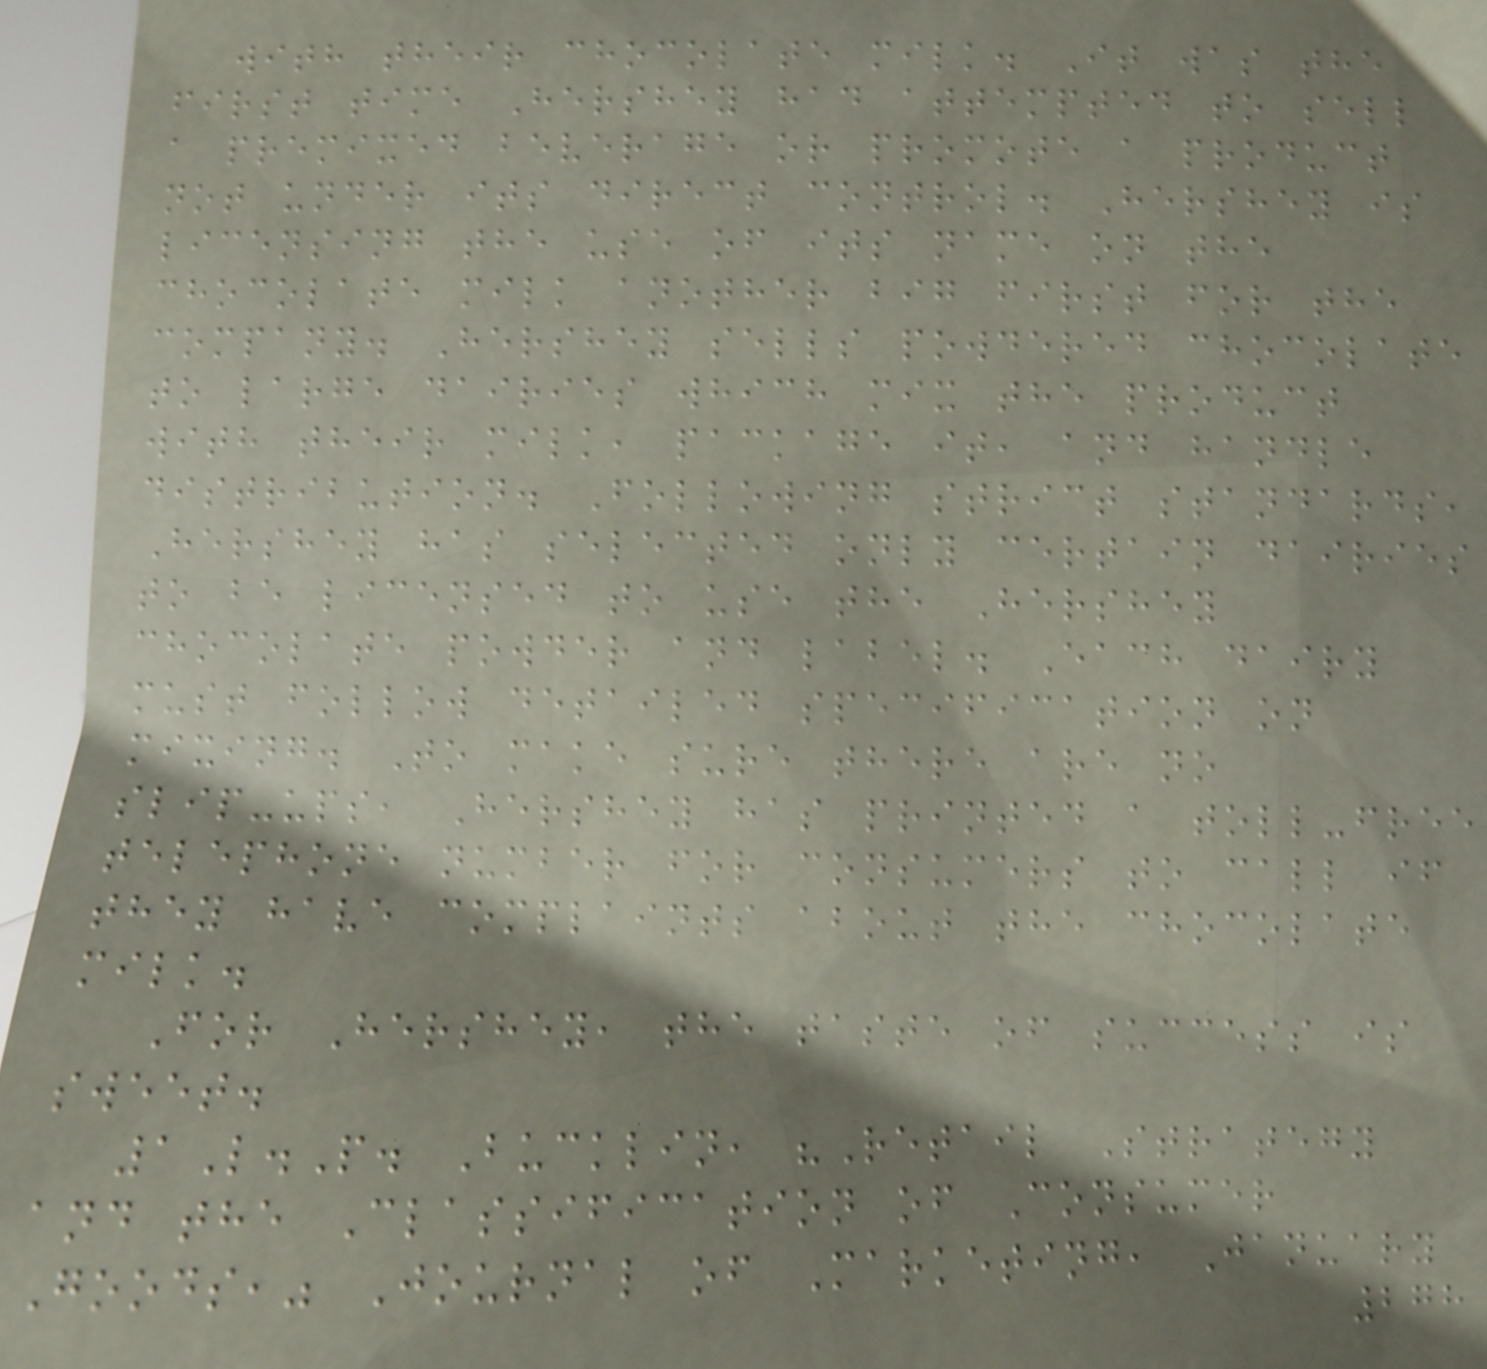with their chocolate milk. It was the
first time Hershey had attempted to sell
a premixed beverage or promote a product
not under its direct control. Hershey is
licensing the use of its name on the
chocolate milk another big first for the
company. Hershey sells powdered chocolate
to large dairies which mix the product
with their milk, package it, and handle
distribution. Following strict standards,
Hershey has selected only certain dairies
to be licensed to use the Hershey
chocolate powder and label. Each dairy
must follow detailed specification on
mixing. To make sure there are no
slip-ups, Hershey has printed a toll-free
telephone number for consumers to call if
they have complaints about the chocolate
milk.
For Hershey, the taste of success is
sweet.
1L.P. Bucklin, "Retail Strategy
and the Classification of Consumer
Goods," Journal of Marketing, January
278
